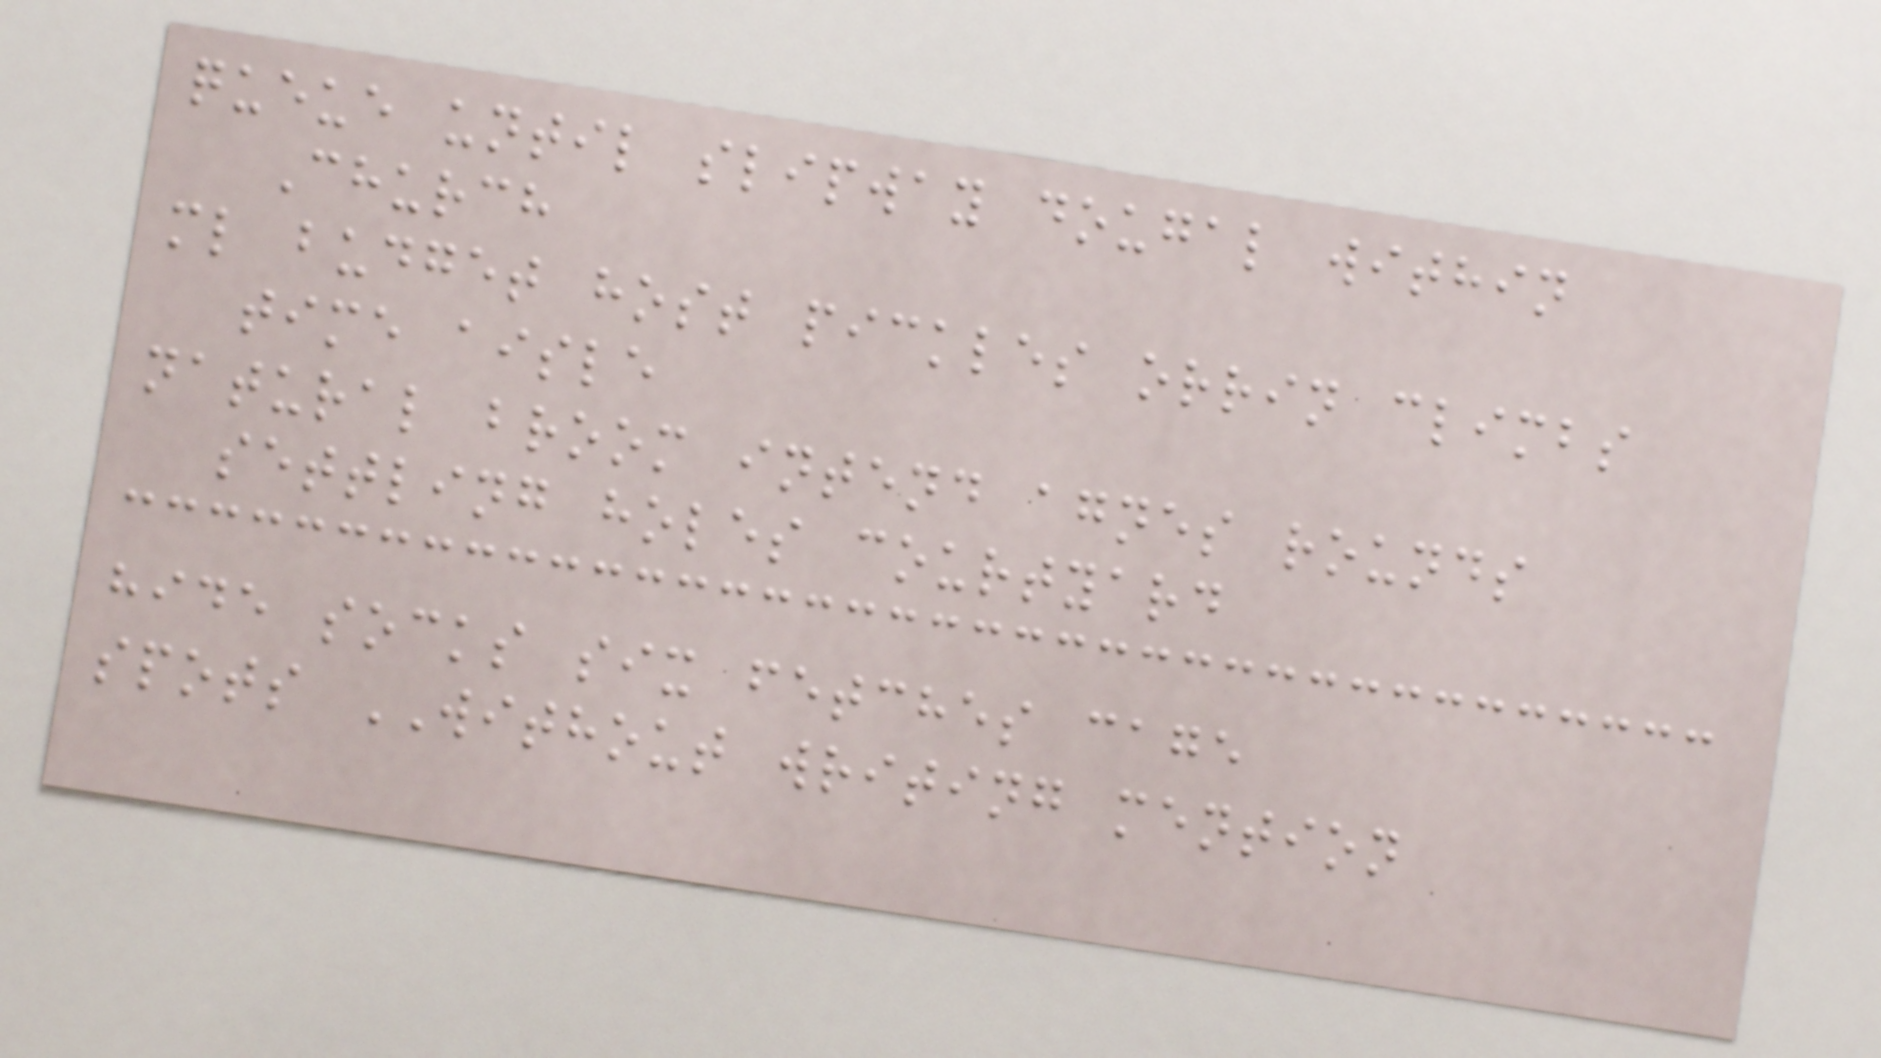queue until slipway dougal within
Church
ml budget host pickles orrin climbs
time aisle
natural broom intend agnes rounds
settling holes courtyard
hide socks six fetches cage
spots WITHOUT writing mention
